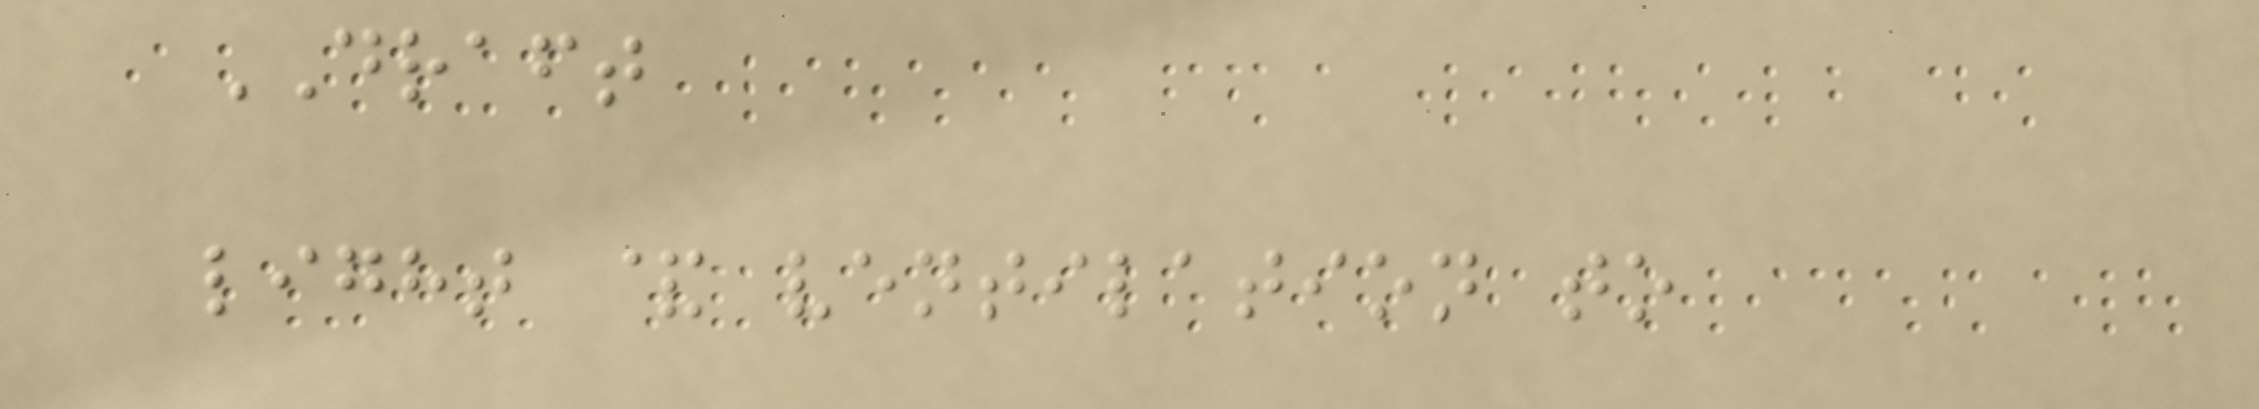DRAFT
light & ventilation to
